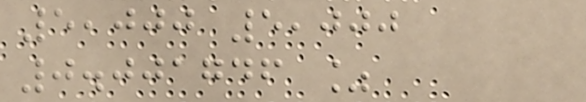5,000 5,000
0.001746 %
